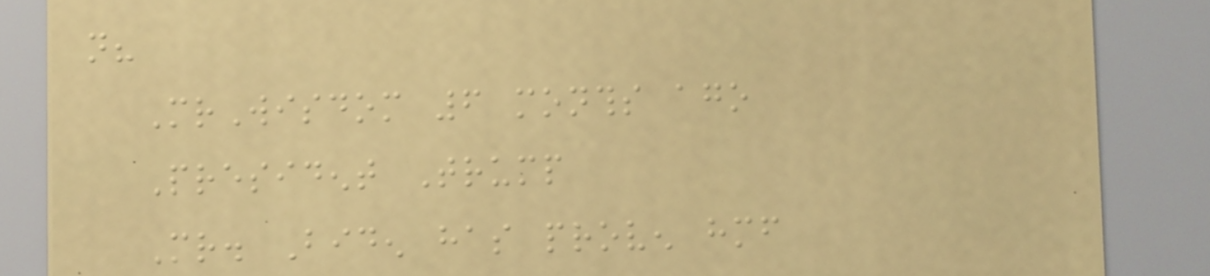not?
MrWisdom 6 months ago
President Trump
Mr. Biden has proven himself
